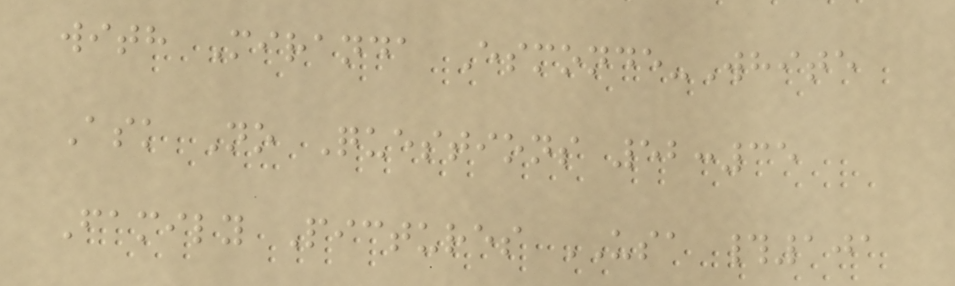with Miranda Esmonde-White
Ask No Questions 52:35
Family Pictures USA #101
